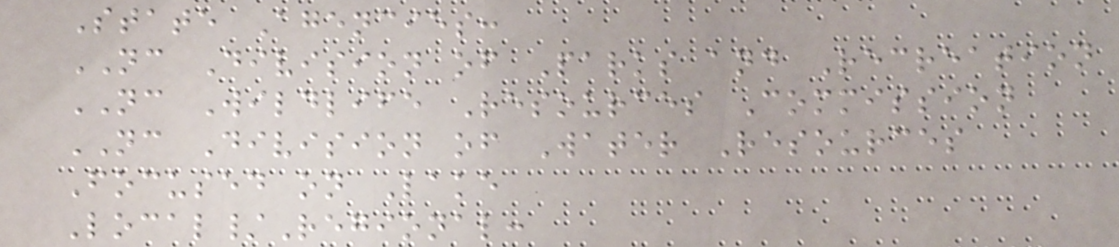State Agencies:
NC Division of Parks and Recreation
NC Wildlife Resources Commission
NC Division of Water Resources
Focused on Lake
Local/Regional:
